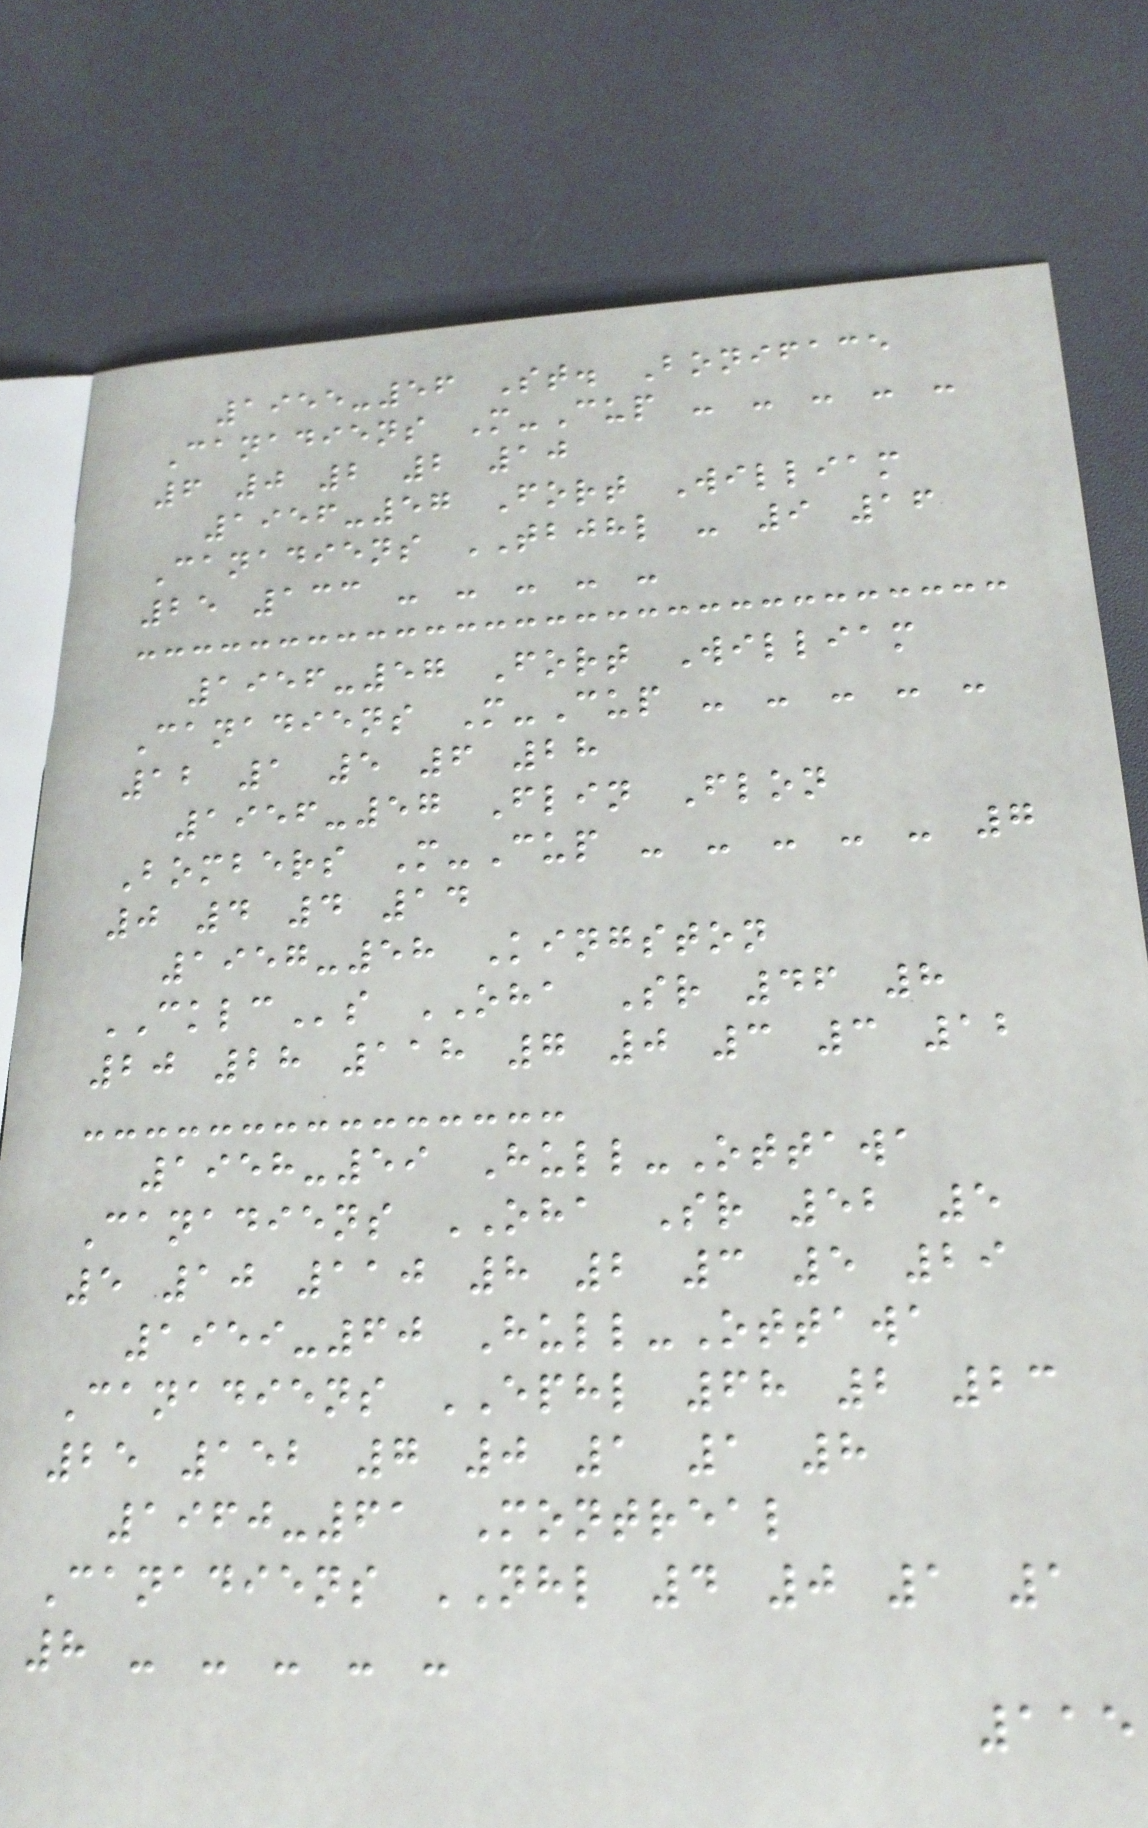1955-56 St. Boniface
Canadiens M-Cup - - - - -
6 0 2 2 10
1956-57 Fort William
Canadiens TBJHL - 9 16
25 133 - - - - -
1956-57 Fort William
Canadiens M-Cup - - - - -
12 1 5 6 28
1956-57 Flin Flon
Bombers M-Cup - - - - - 7
0 4 4 14
1957-58 Kingston
CKLCs OHA Sr 46 8
20 28 118 7 0 3 3 12
1958-59 Hull-Ottawa
Canadiens OHA Sr 52 5
5 10 110 8 2 3 5 29
1959-60 Hull-Ottawa
Canadiens EPHL 68 2 23
25 152 7 0 1 1 8
1960-61 Montreal
Canadiens NHL 4 0 1 1
8 - - - - -
115
